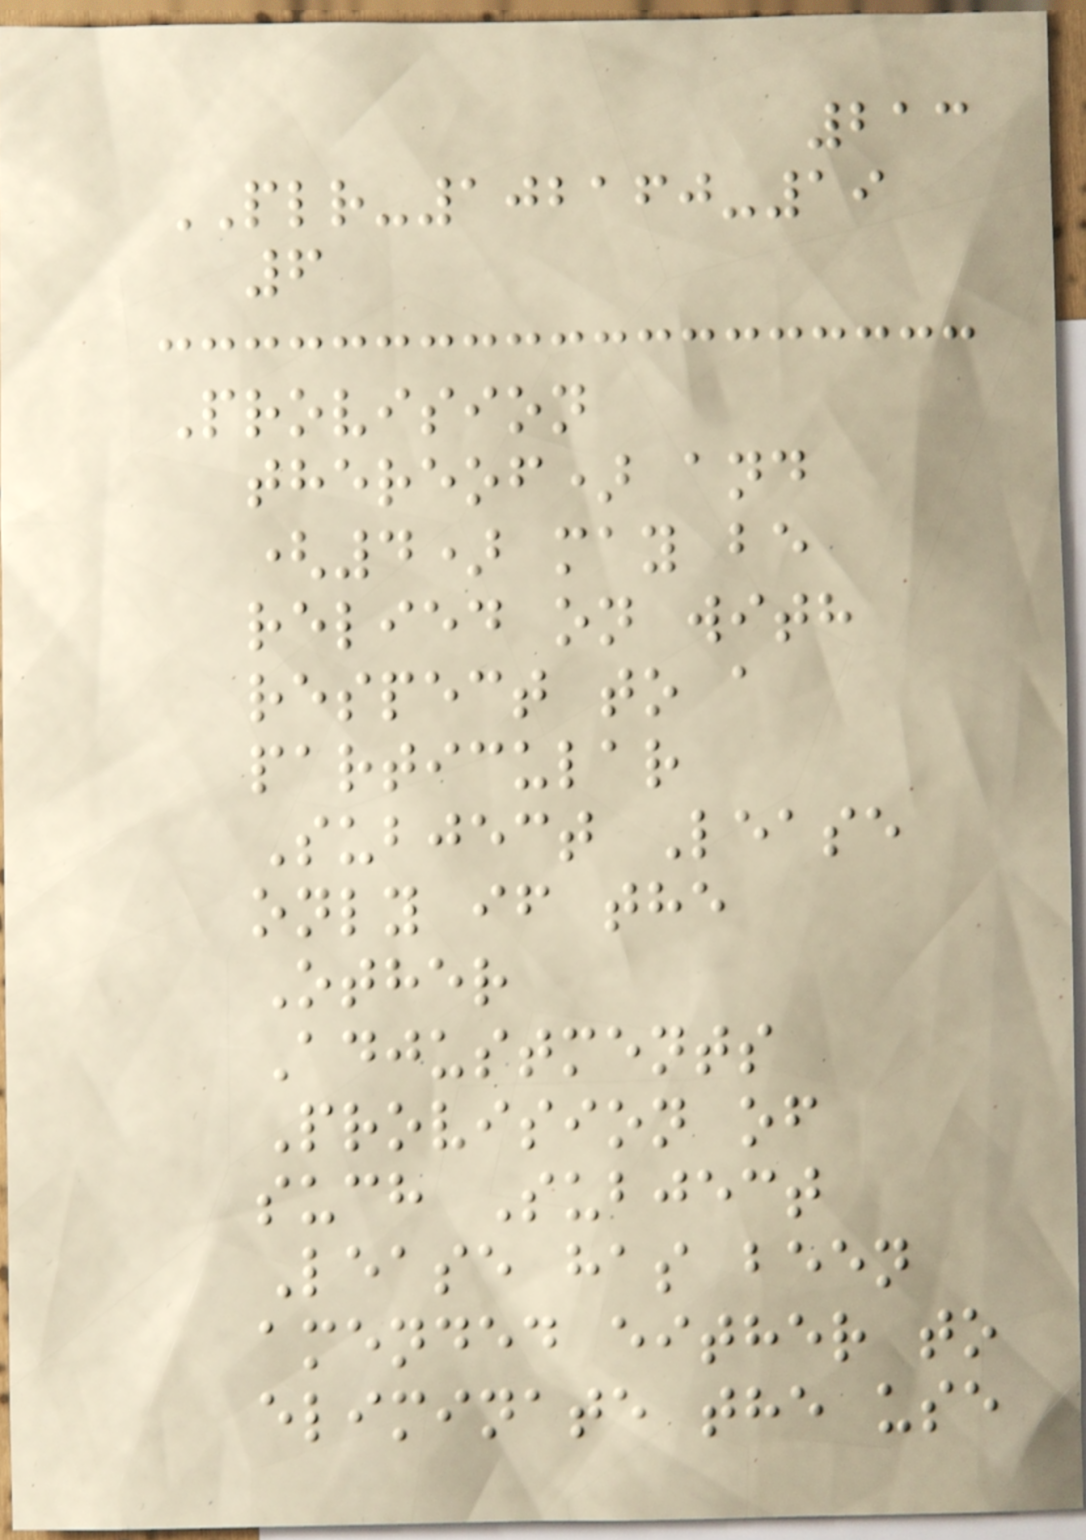213
PLR-102160-19
6
Provision
thereof) and
(4) may be
relied on with
respect to a
particular
Subject Lease
only if the
Other
Adjustments
Provision of
such Subject
Lease has been
amended either to
eliminate the use
